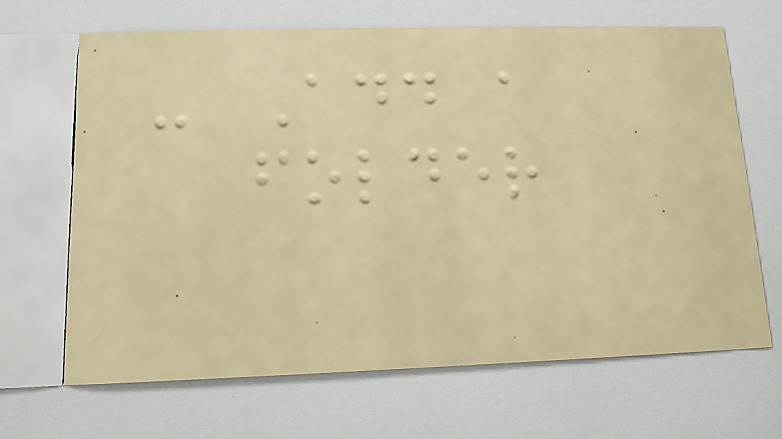- Add a
folder
